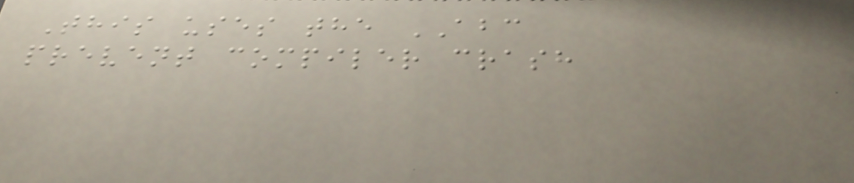This uses the ABC
prevent compiler crash
